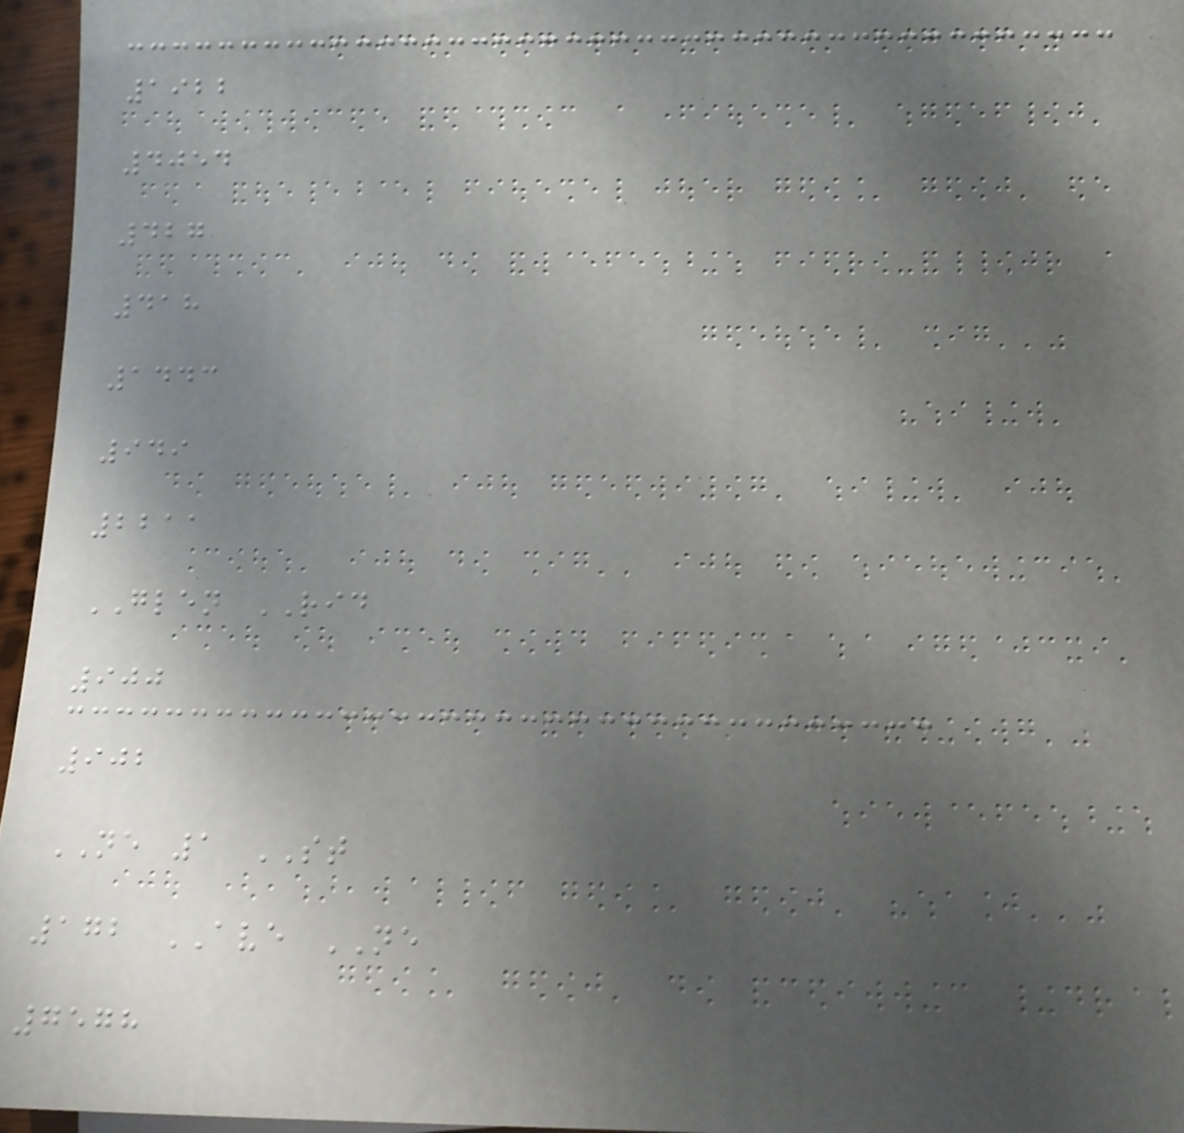1922
4054
427
418
1443
949
2211
GLEN RID
900
902
NE 1 ST
172 AVE NE
7578
